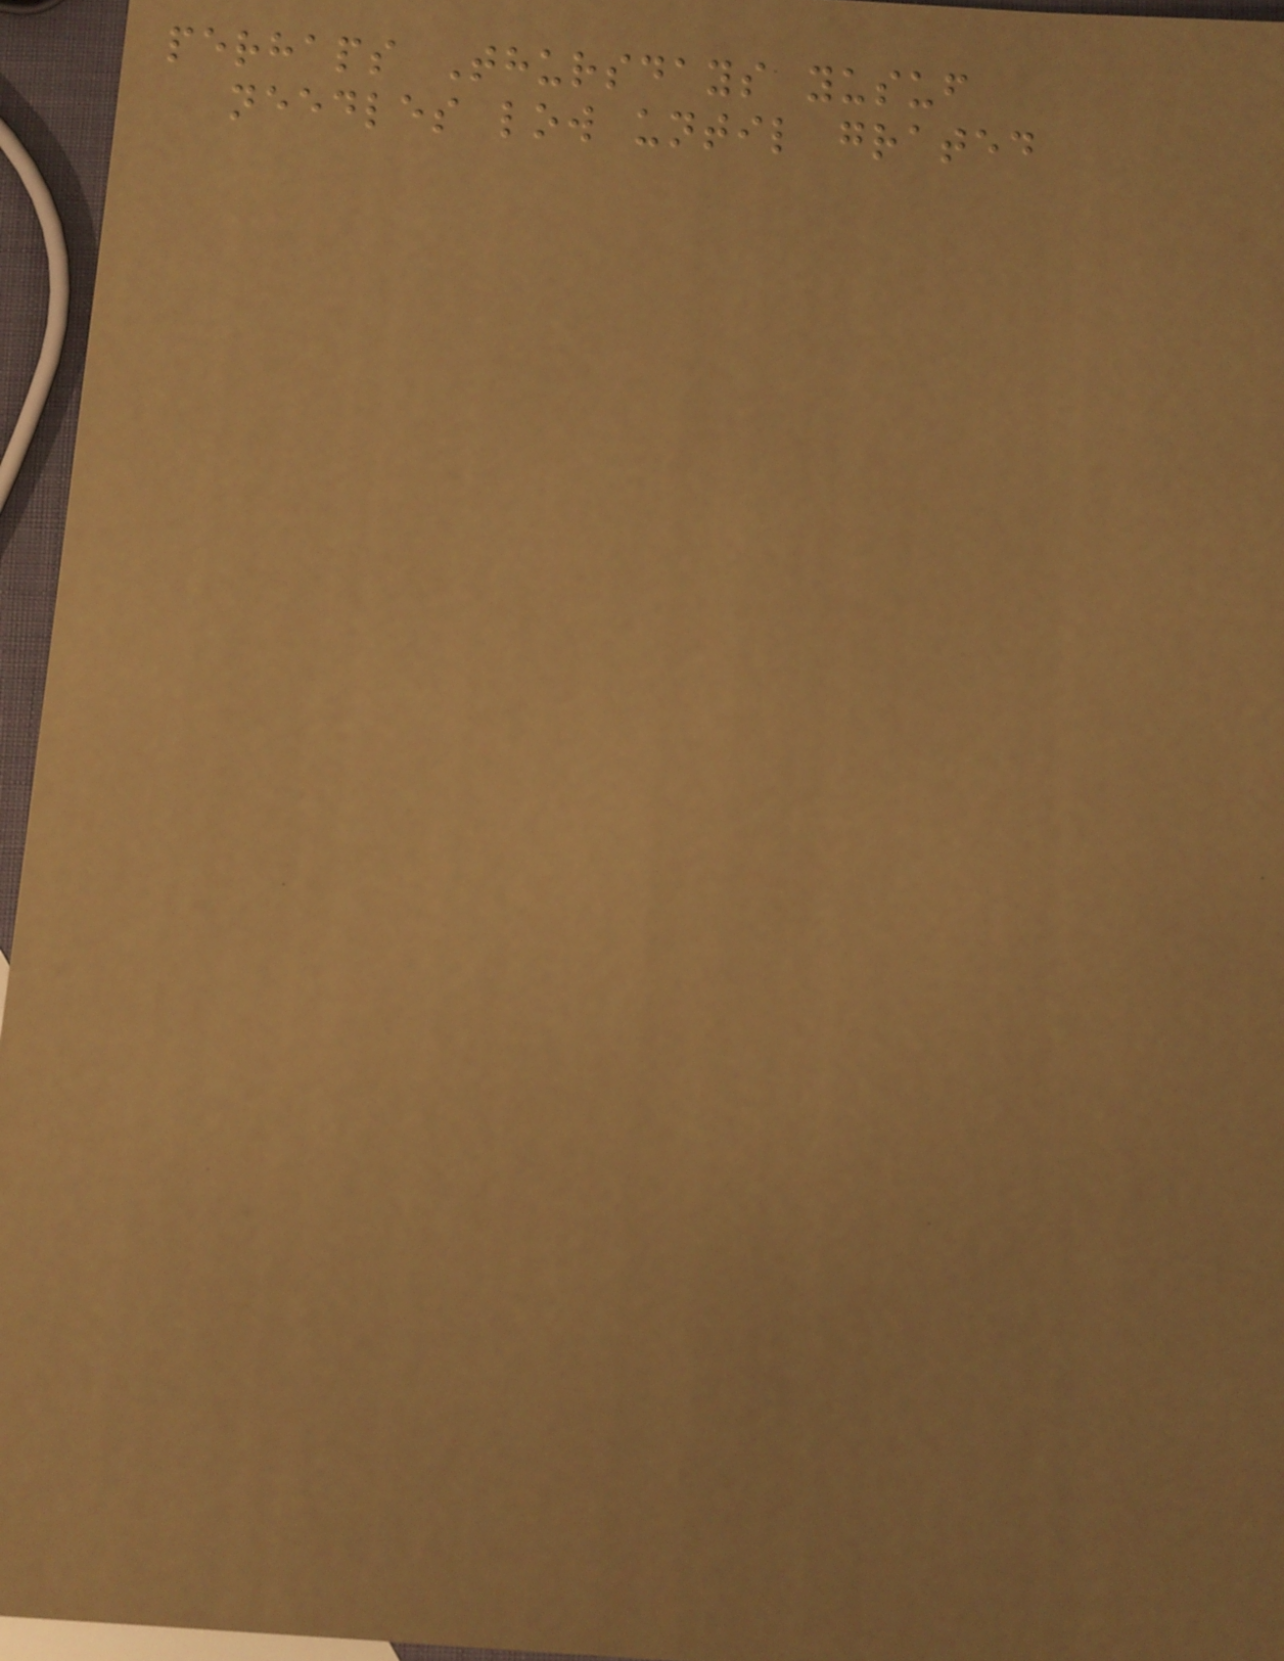perhaps Thursdays yusuf
needles low until grated
